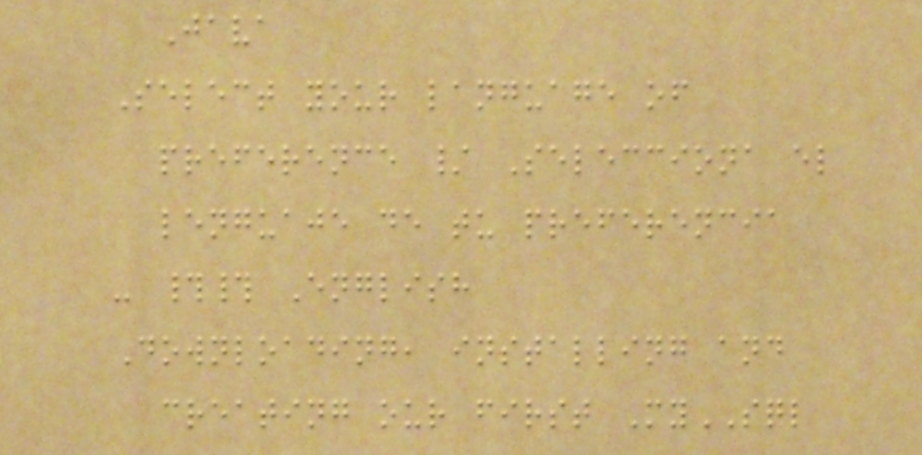Java
Select your language of
preference / Selecciona el
lenguaje de tu preferencia
- ## English
Downloading, installing and
creating our first MySQL
